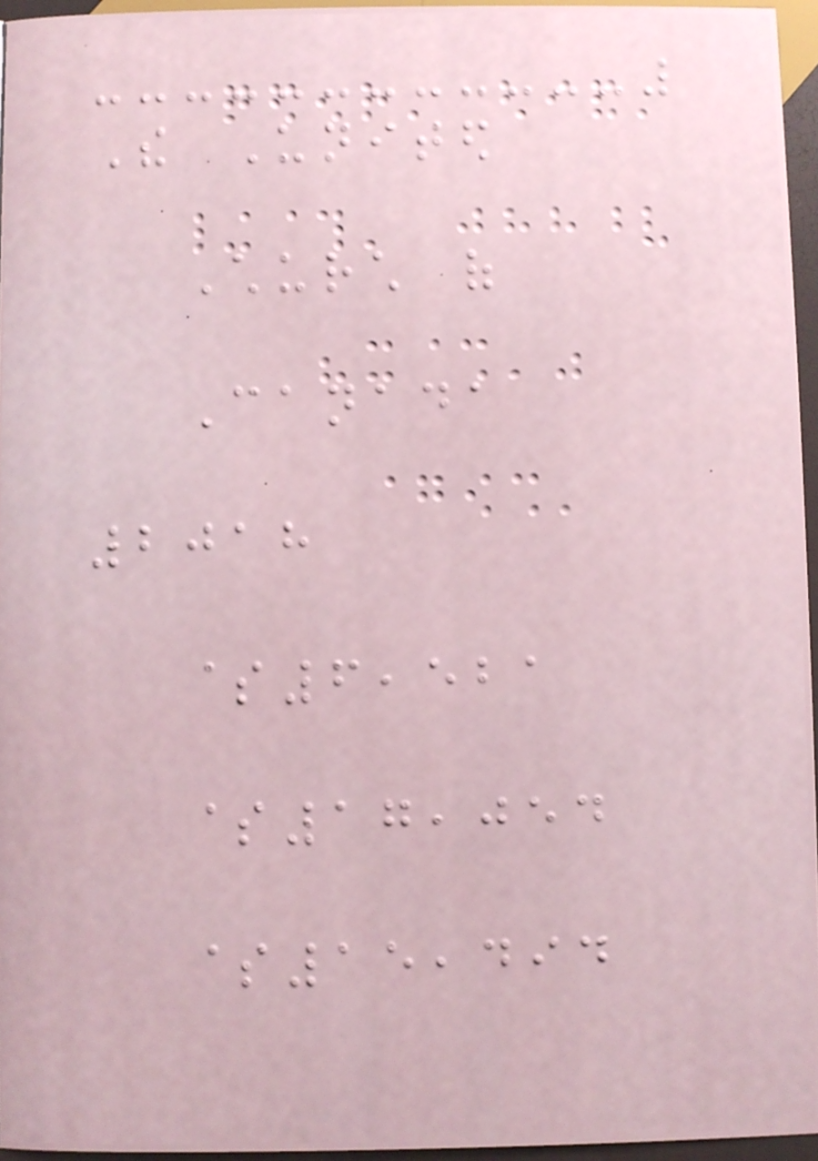The United
Church of
Canada
2018
$6,521
$17,054
$15,494
